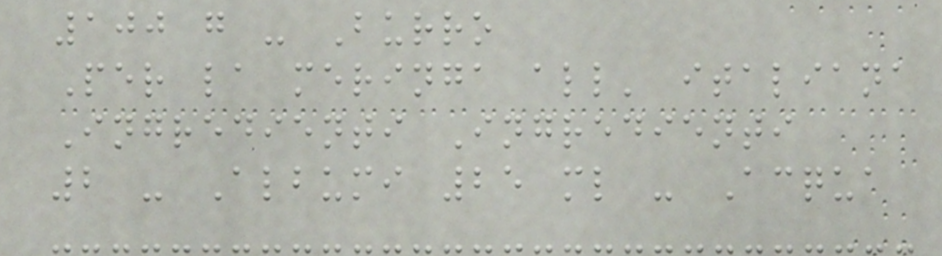100 g - Burro
Per la meringa all' italiana
Ingredienti Ingredienti
2 - Albumi 25 ml - Acqua
